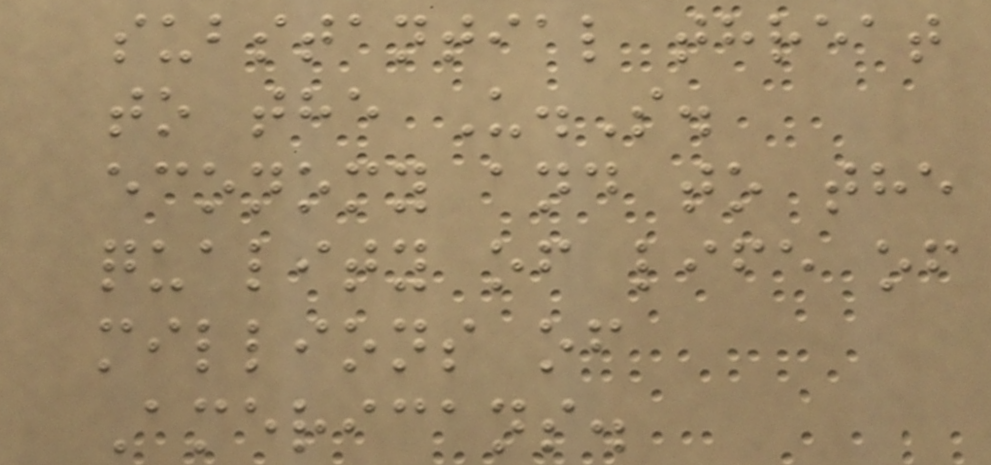substantial threat
to the U.S.
economy and to the
quality of life of
millions of
Americans.
